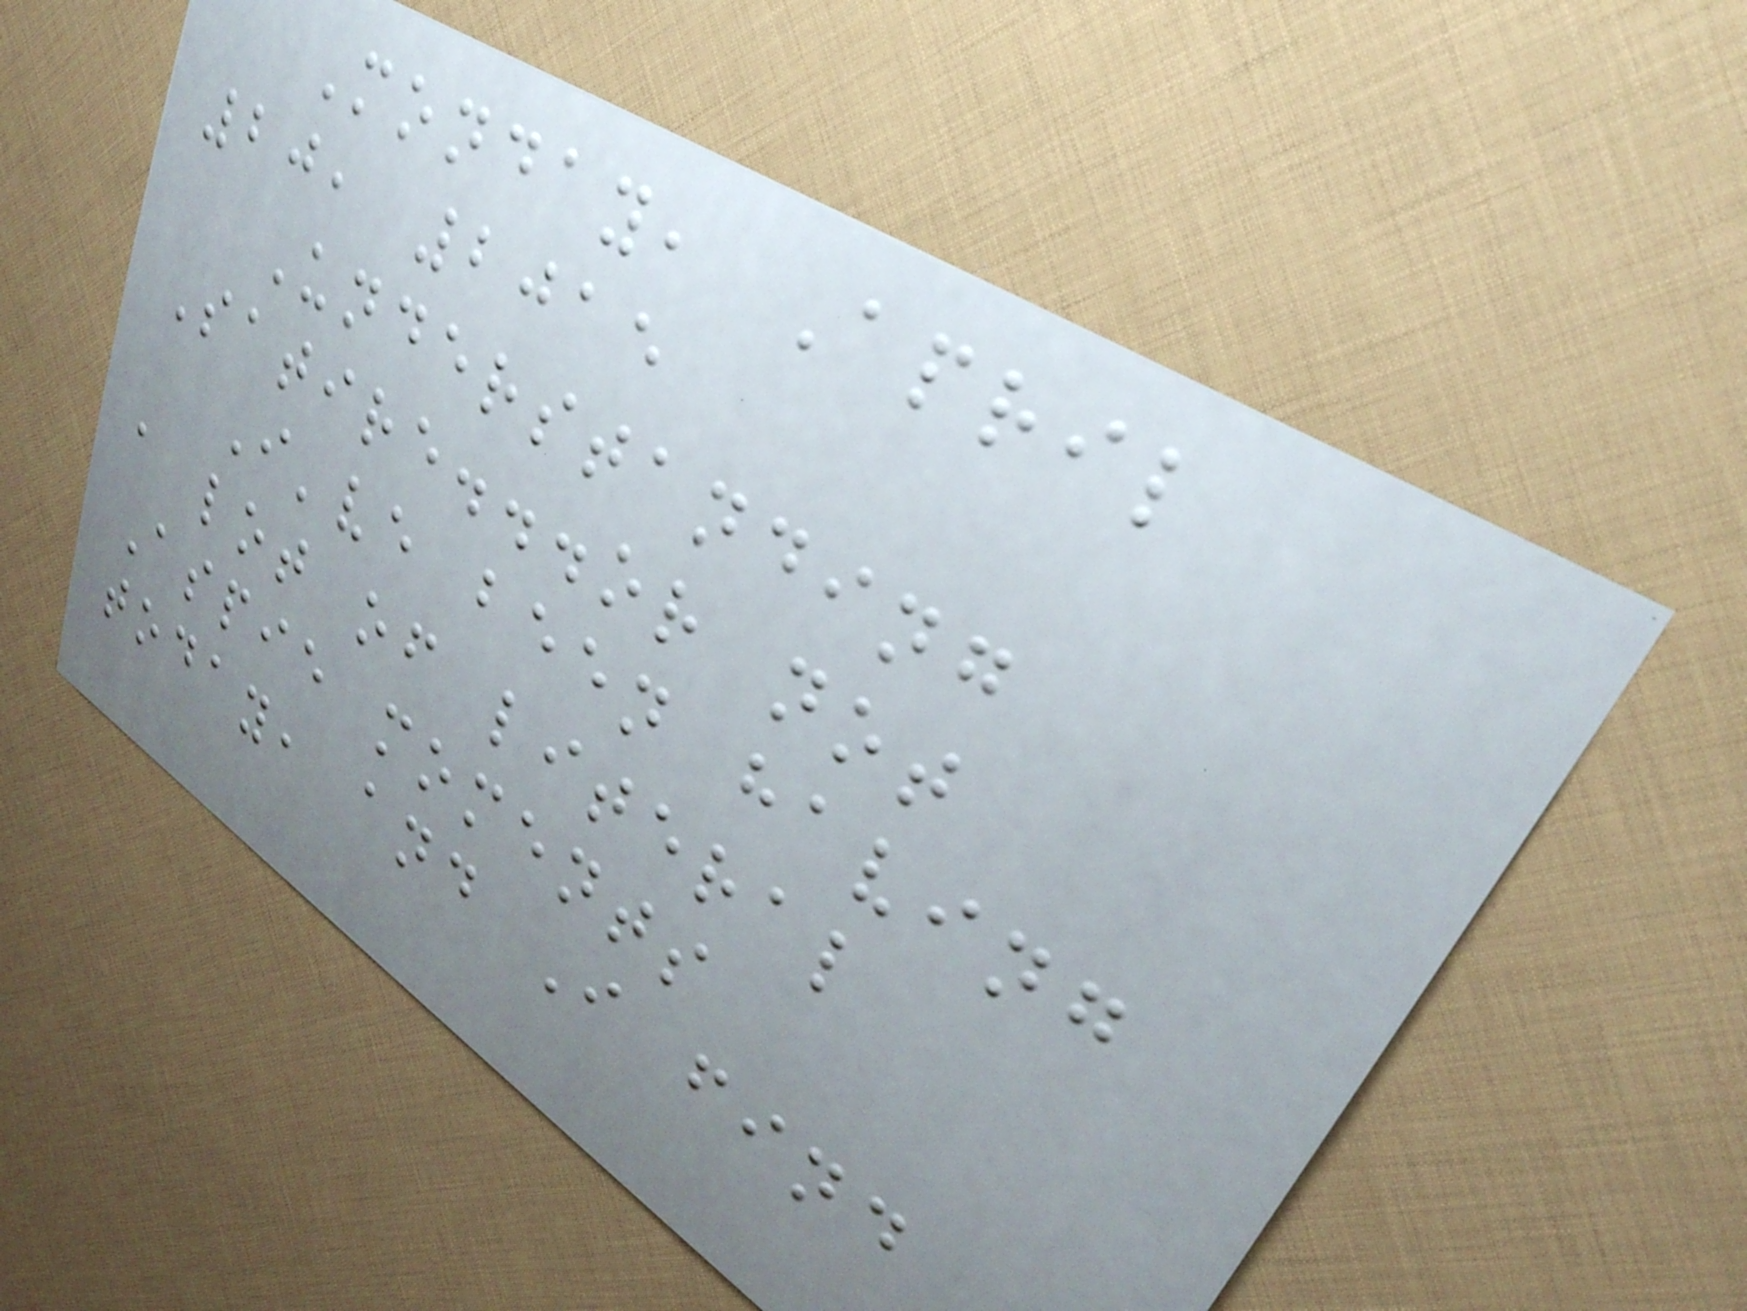Monday, April
20, 2015
Understanding
Satire...or not
I've been having
a lot of literal
Aspie moments
today, and I find
